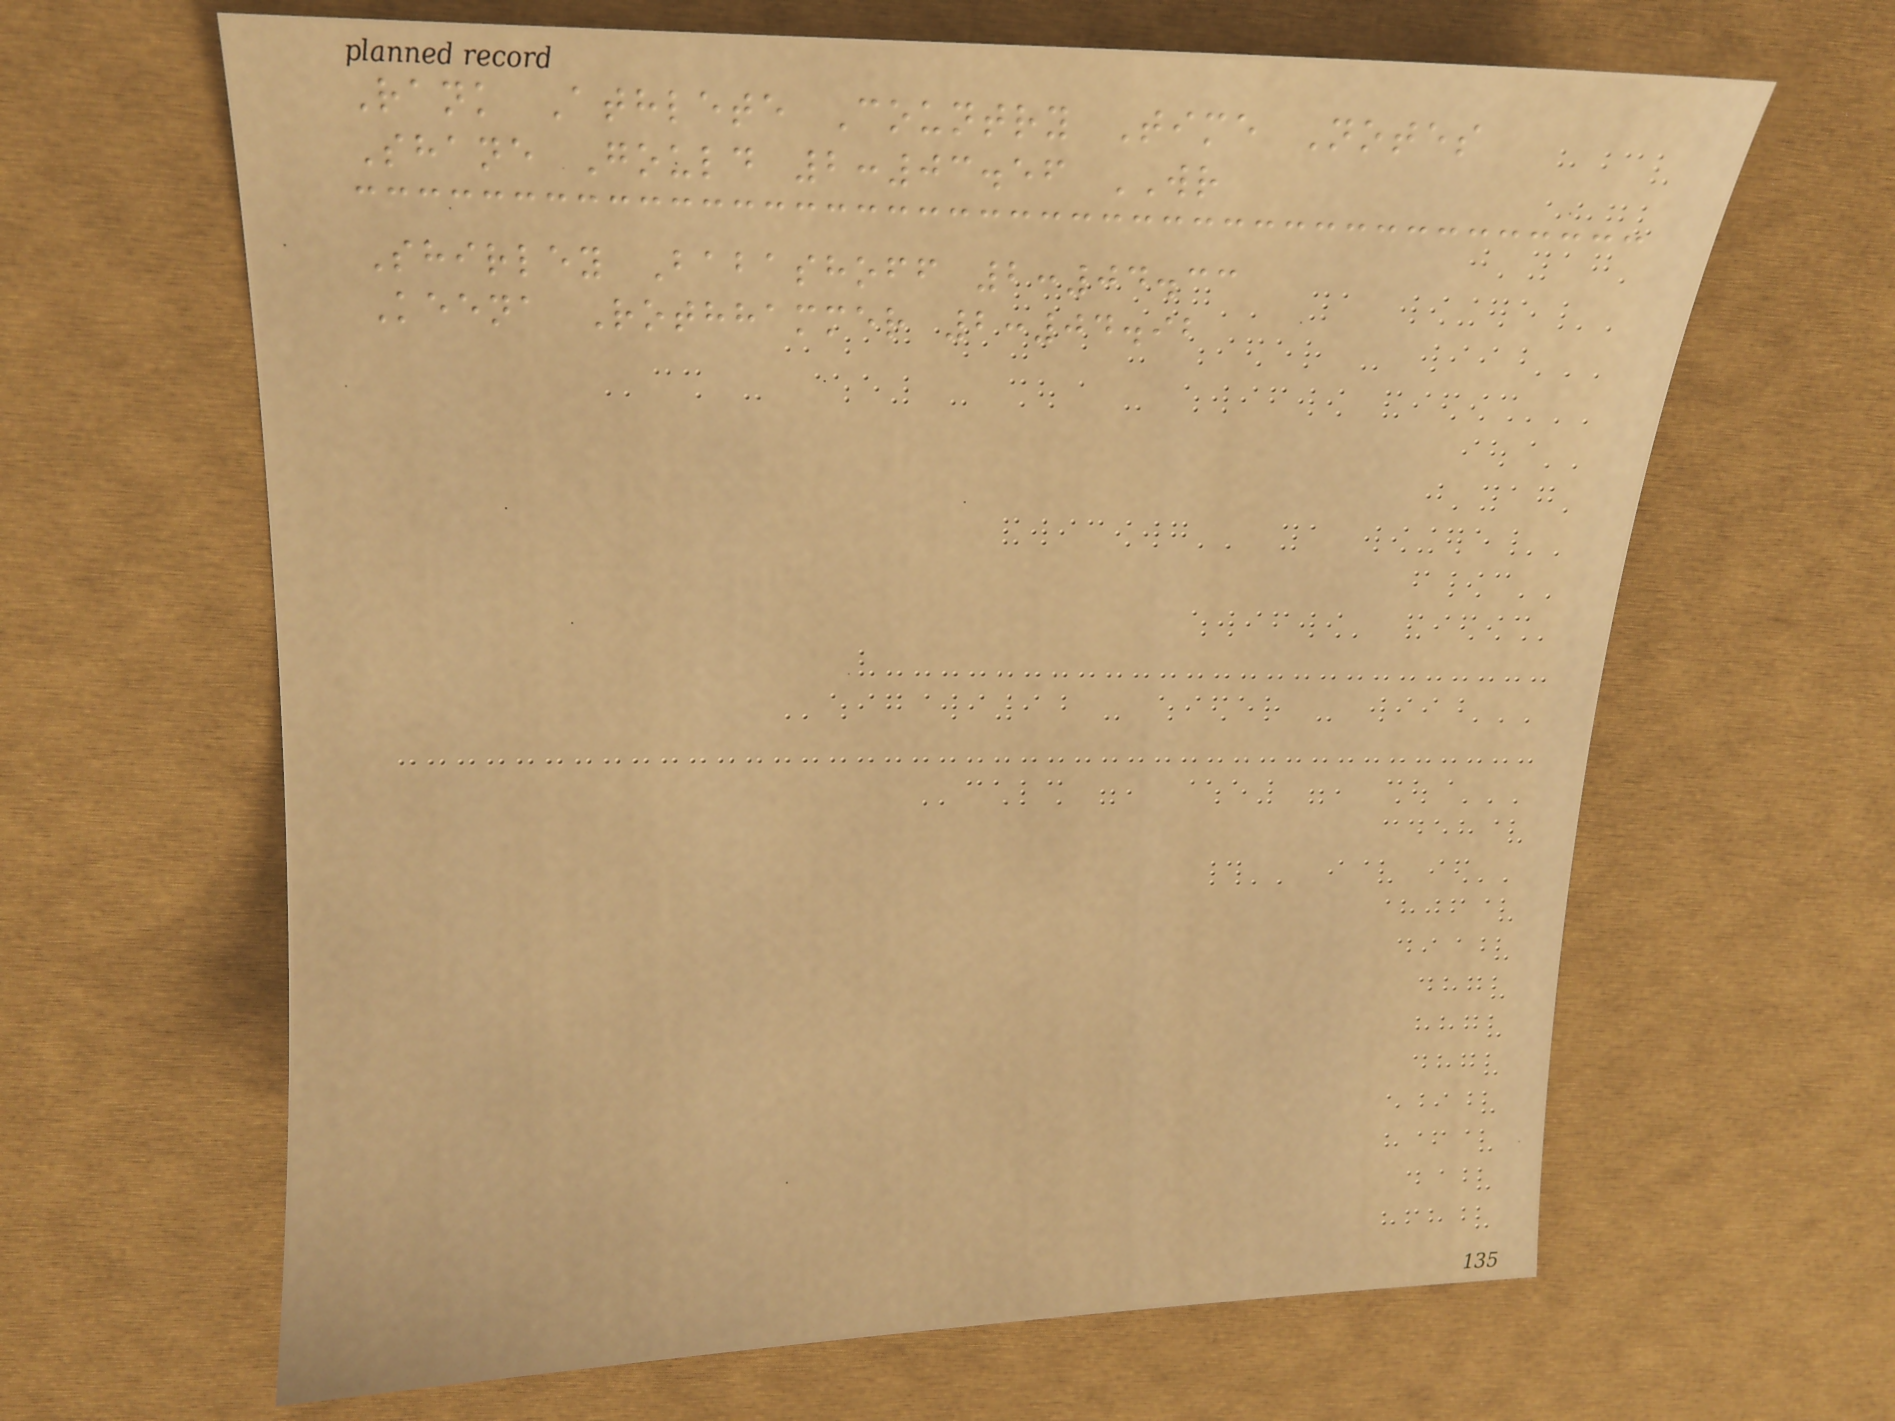Rank Athlete Country Time Notes
Shane Gould 2:03.56 WR
Shirley Babashoff 2:04.33
Keena Rothhammer 2:04.92
